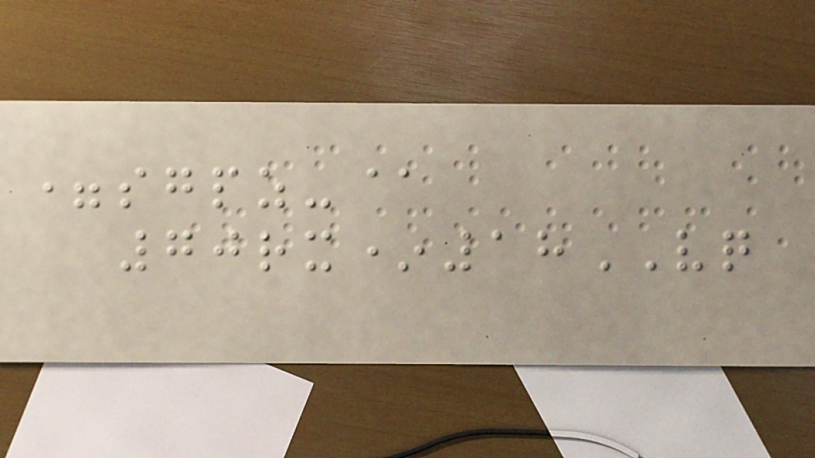=sgpz-@
70rx*18VQ
